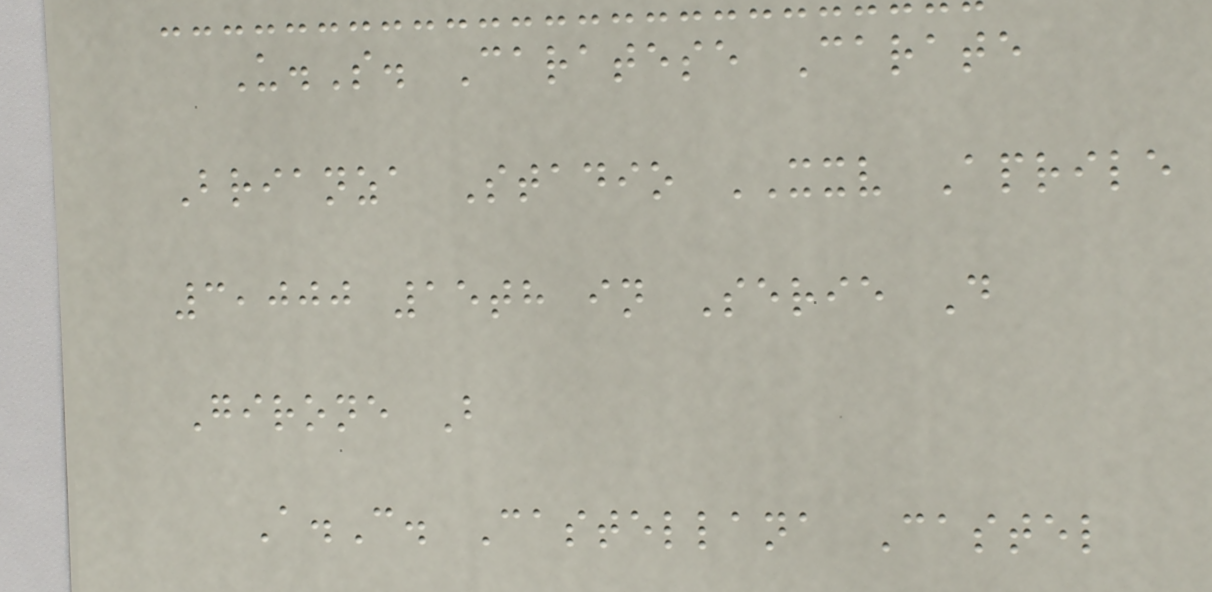U.S. Caratese Carate
Brianza Stadio XXV Aprile
3,000 15th in Serie D
Girone B
A.C. Castellana Castel
